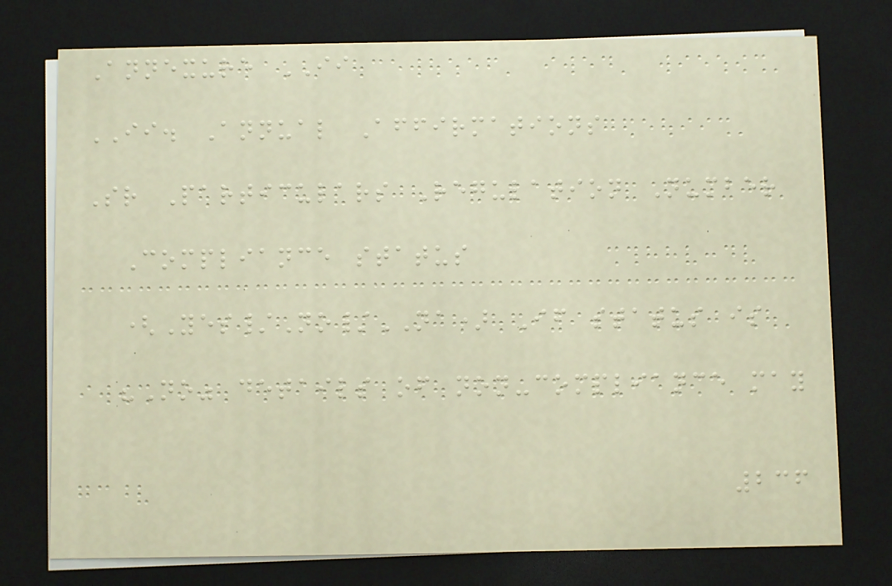Annexure II
II. Annual Affirmations
Sr Particulars Regulation Number
Compliance status
(Yes/No/NA) If status is
"No" details of non-compliance may
236
